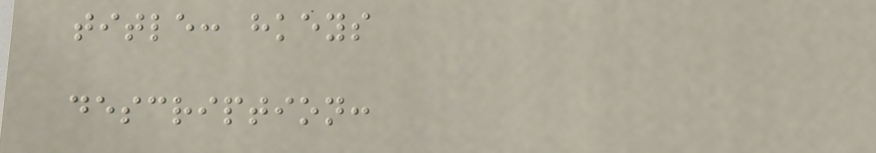title: hkeys
description:
